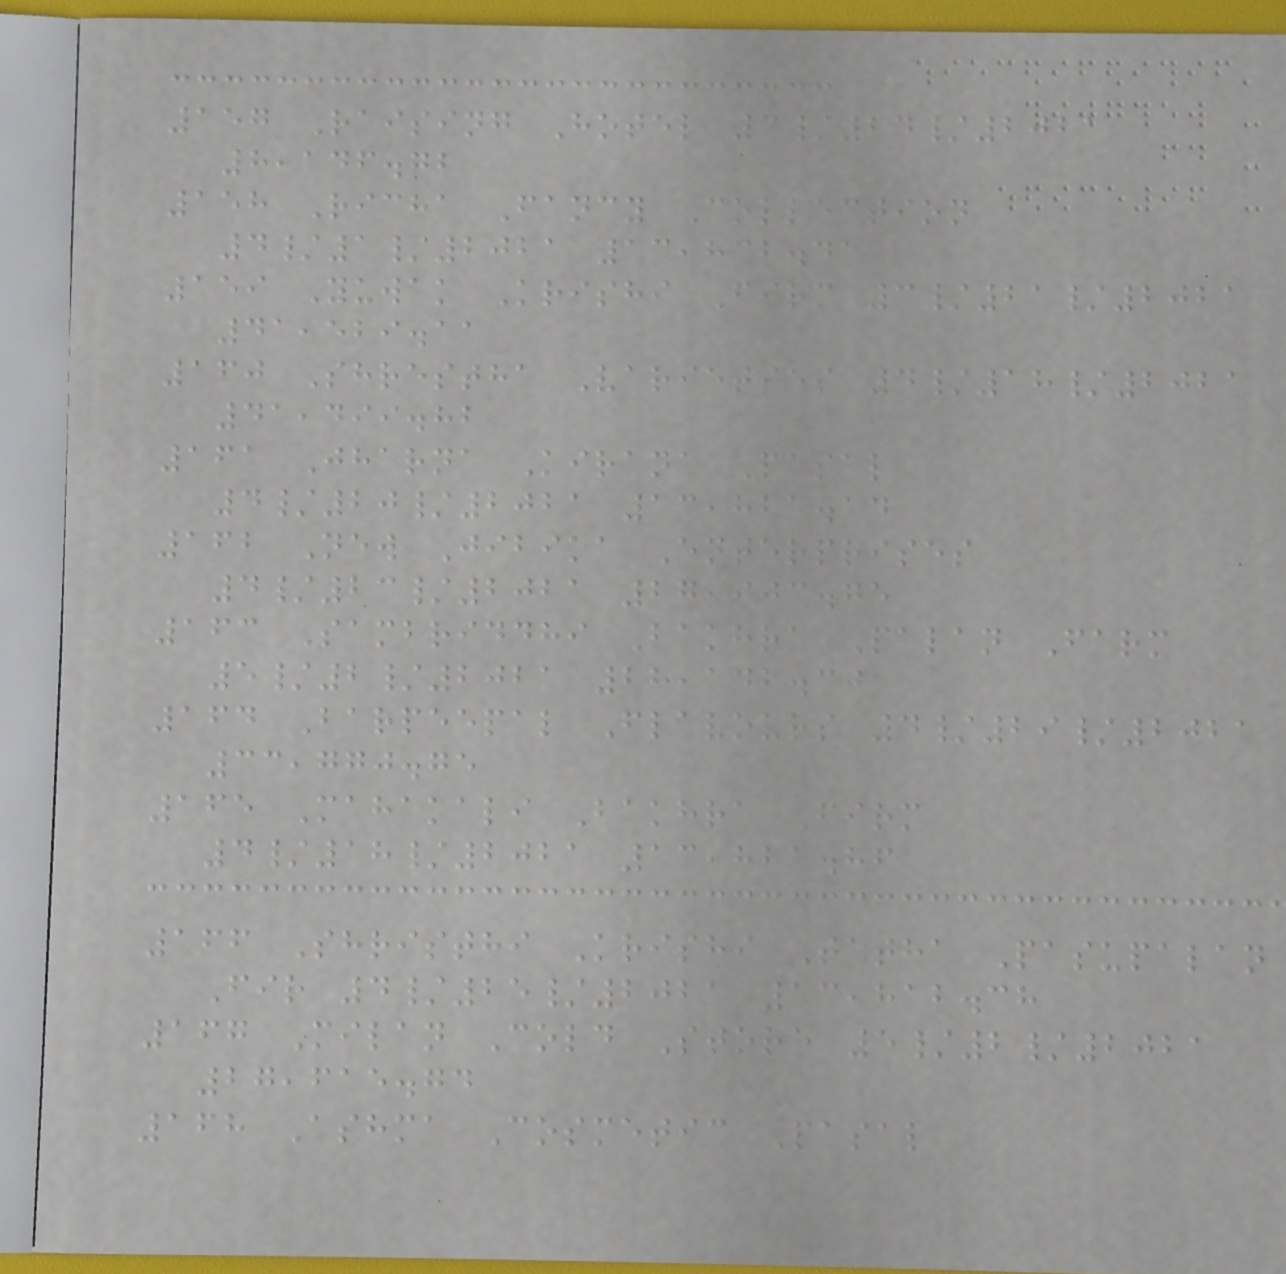157 Raising Hotel 3/24/2021
8,146.72
158 Richa Fancy Collection
4/1/2021 13,832.41
159 Yuwak Krishi Firm 3/21/2021
41,529.11
160 Shrestha Varieties 4/18/2021
41,499.82
161 Jharna Kirana Pasal
4/20/2021 13,821.14
162 New Jibika Enterprises
4/23/2021 27,903.75
163 Sambriddhi Bakhra Palan Farm
5/2/2021 28,142.30
164 Barpeepal Flavours 4/29/2021
33,770.75
165 Mahakali Bakhra Firm
4/18/2021 13,821.86
166 Shristhi Krishi Tatha Pasupalan
Fir 4/25/2021 13,812.38
167 Milan Cold Store 5/2/2021
27,615.74
168 Ashma Cosmetic Pasal
